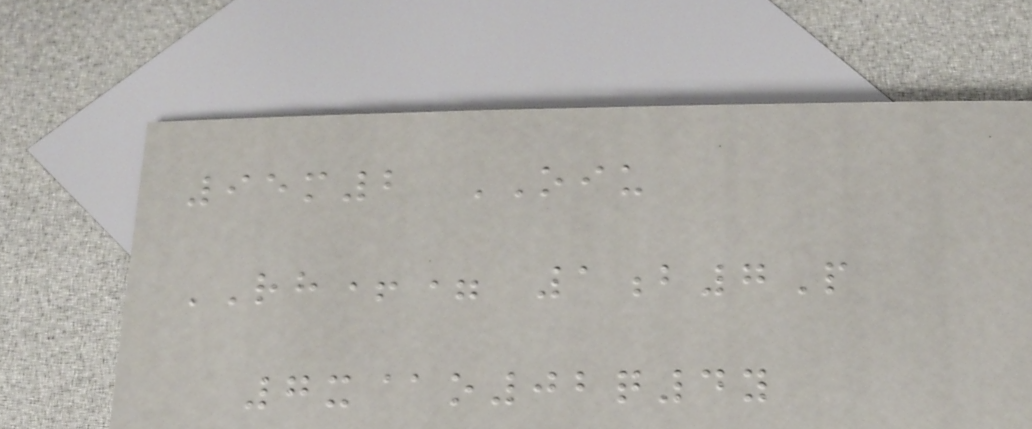95m2 OIU
RH+= 1b7P
7x@o02q4y
